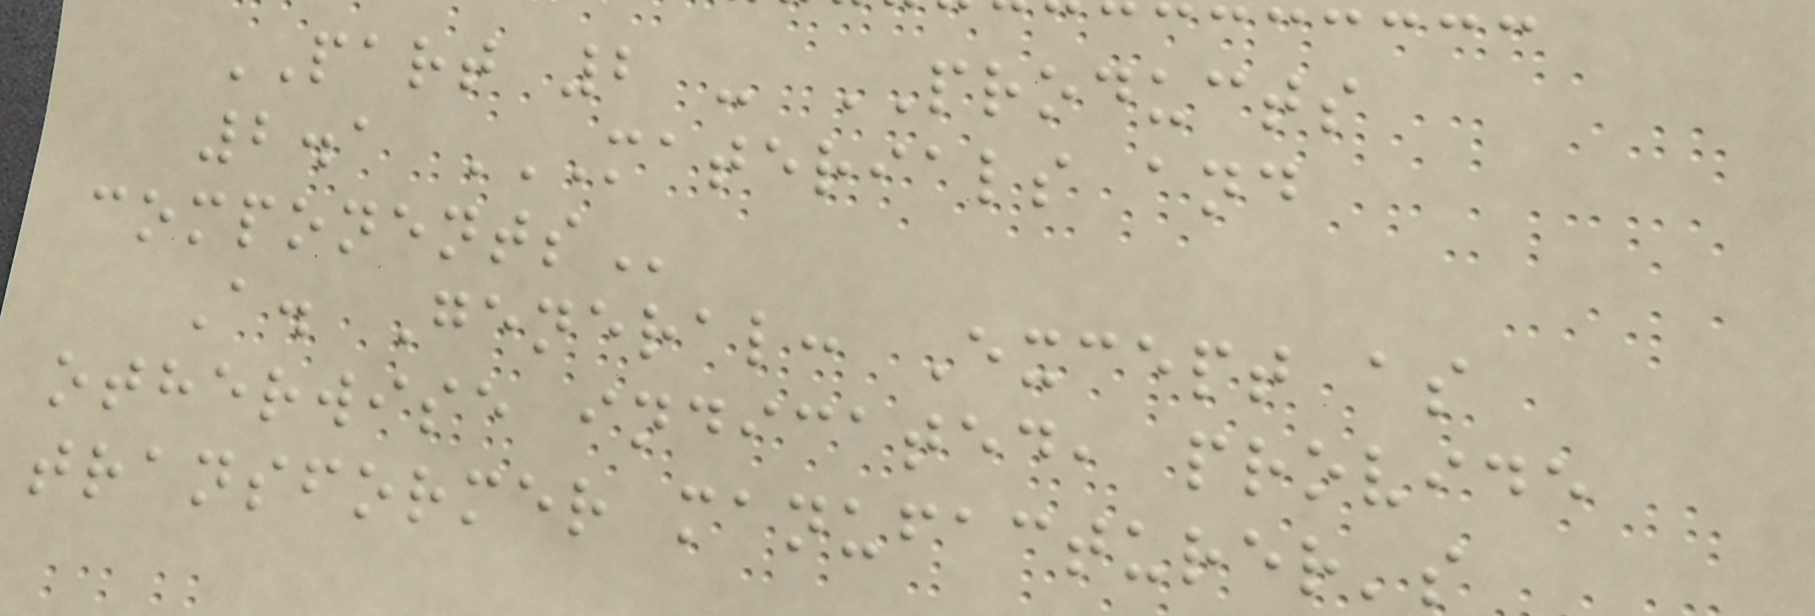PART 2 - PRODUCTS
2.1 MATERIALS AND
COMPONENTS
A. General: Except as
otherwise indicated, provide
transformer manufacturer's
